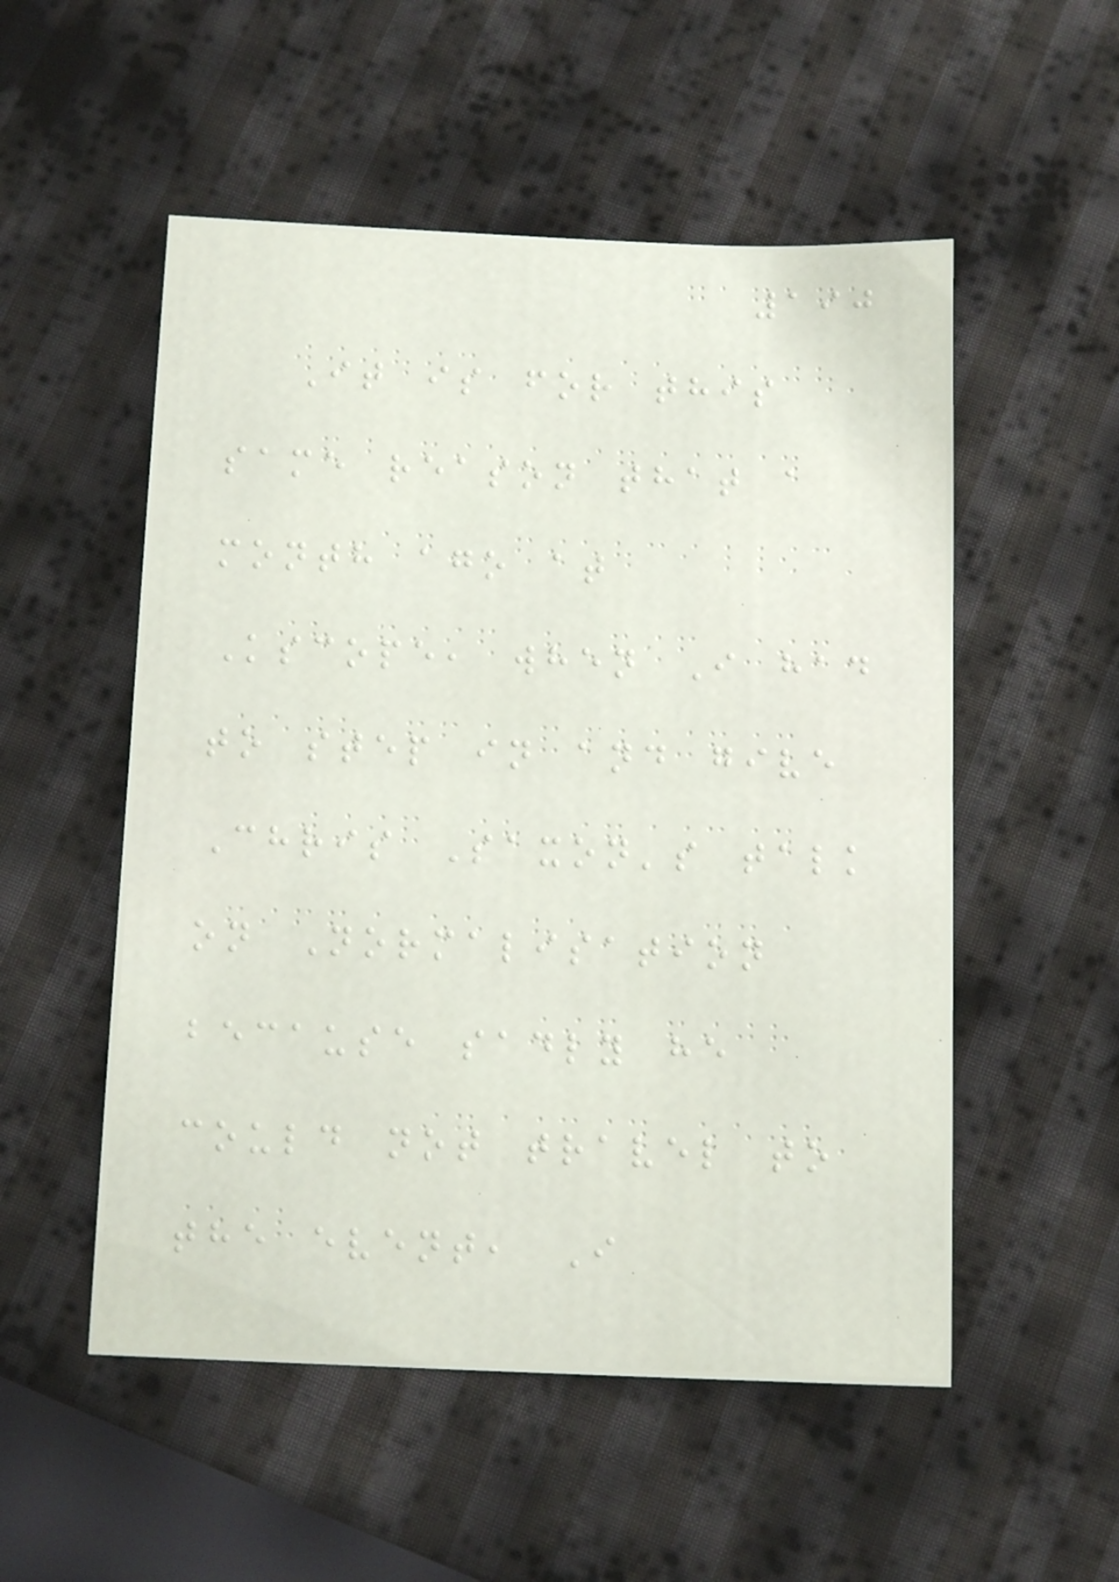190
It is for this
same reason that a
month ago at
Kscope, when I had
to step in and give
Chris Saxon's talk
on Normalisation
because sadly he
could not travel to
the event, I
